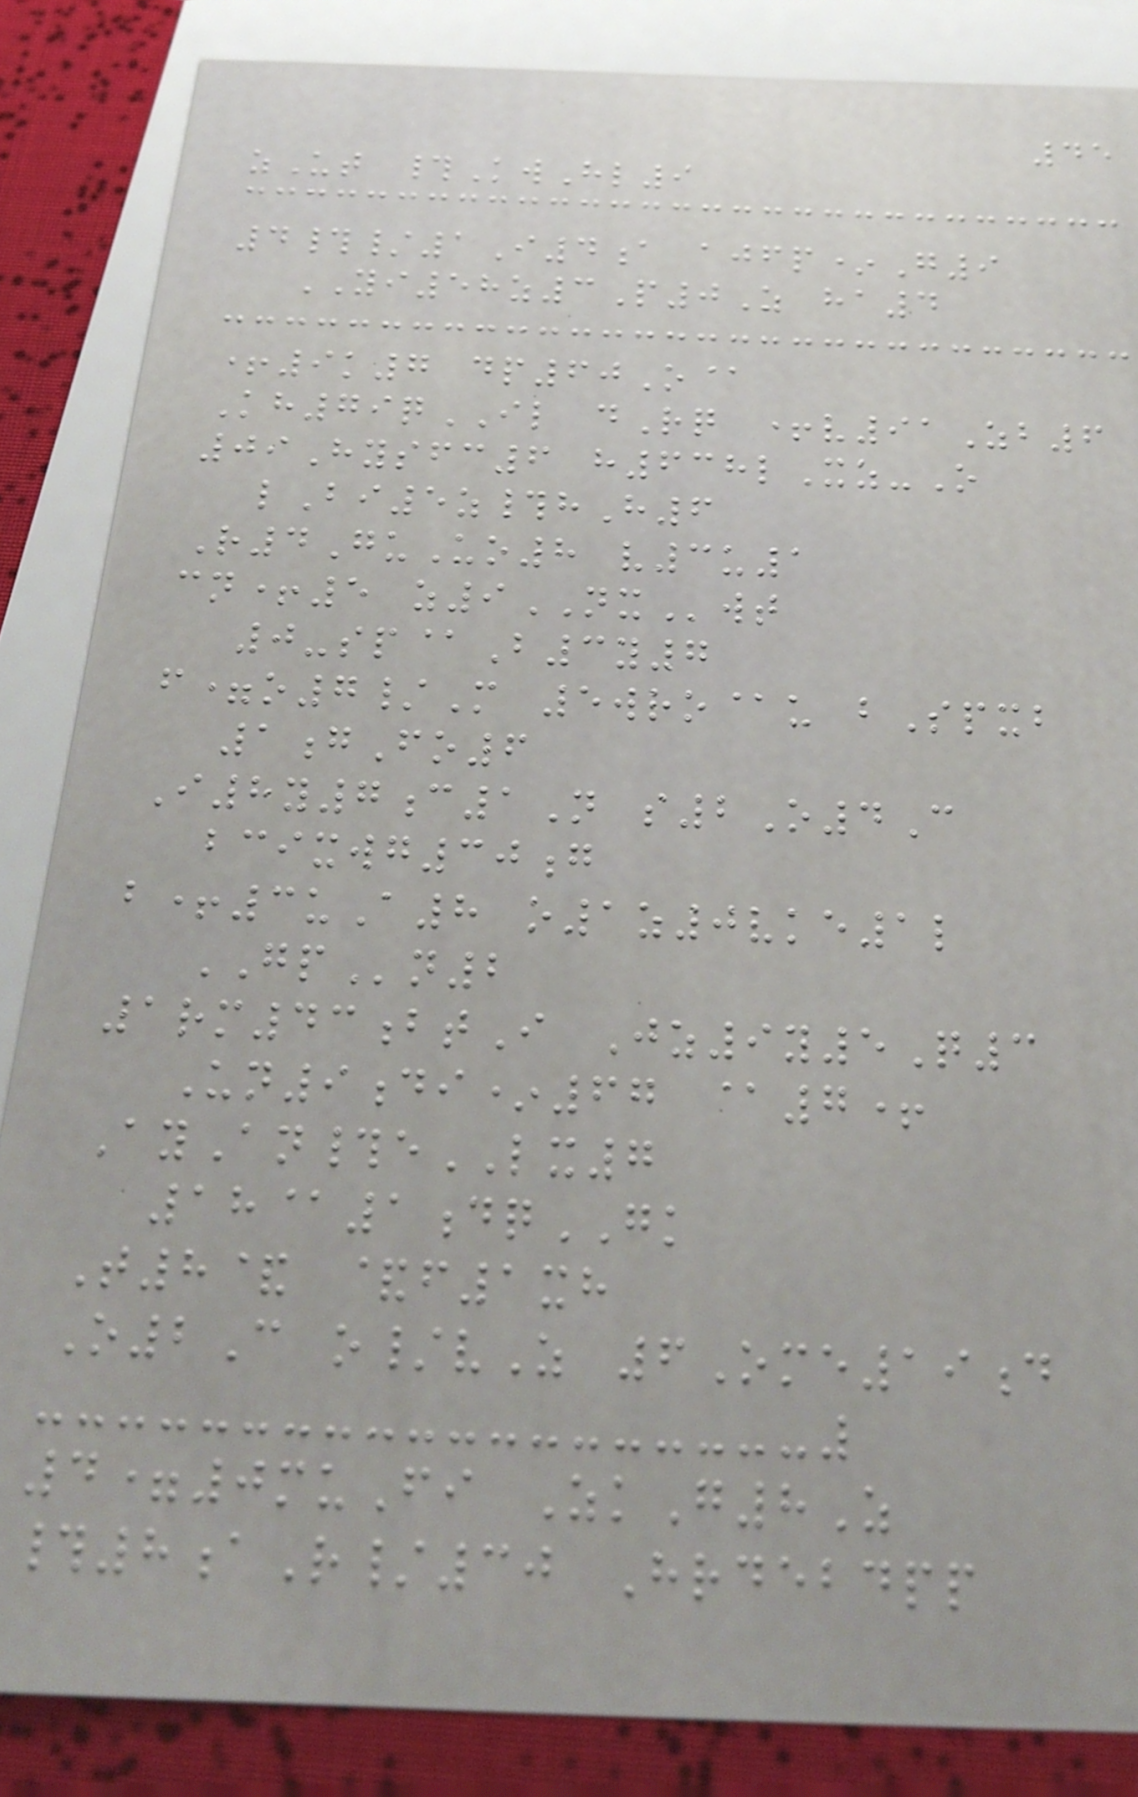45
zUt #KwHl9
4#/1I4a ajfp*G9
YI58z3P0Z ha4
+9k7 dp60O@
Kh79qIL dRq +v91Zb6
09Hysfc6 h638lXz-O
lBi5z#hH6
R4GuUo8 v3u1
cn+5 z9NXwt
0-sp@B3y7
f=o7/M 5wro@u bSpxb
1gFo6
I8y7c1N s2O4C
bcixwg30g
b+3uA8 o1z0vke1l
GPn2
1rm43btI Jz9y5Q3
Un9di*67 @7+
AyAn#eLX7
18@1dqGK
T8& &f1xh
O2C o/vZ 6Ome19d
4=0muFi ZkG8Z
#8aR/30 Hrdebdpp
